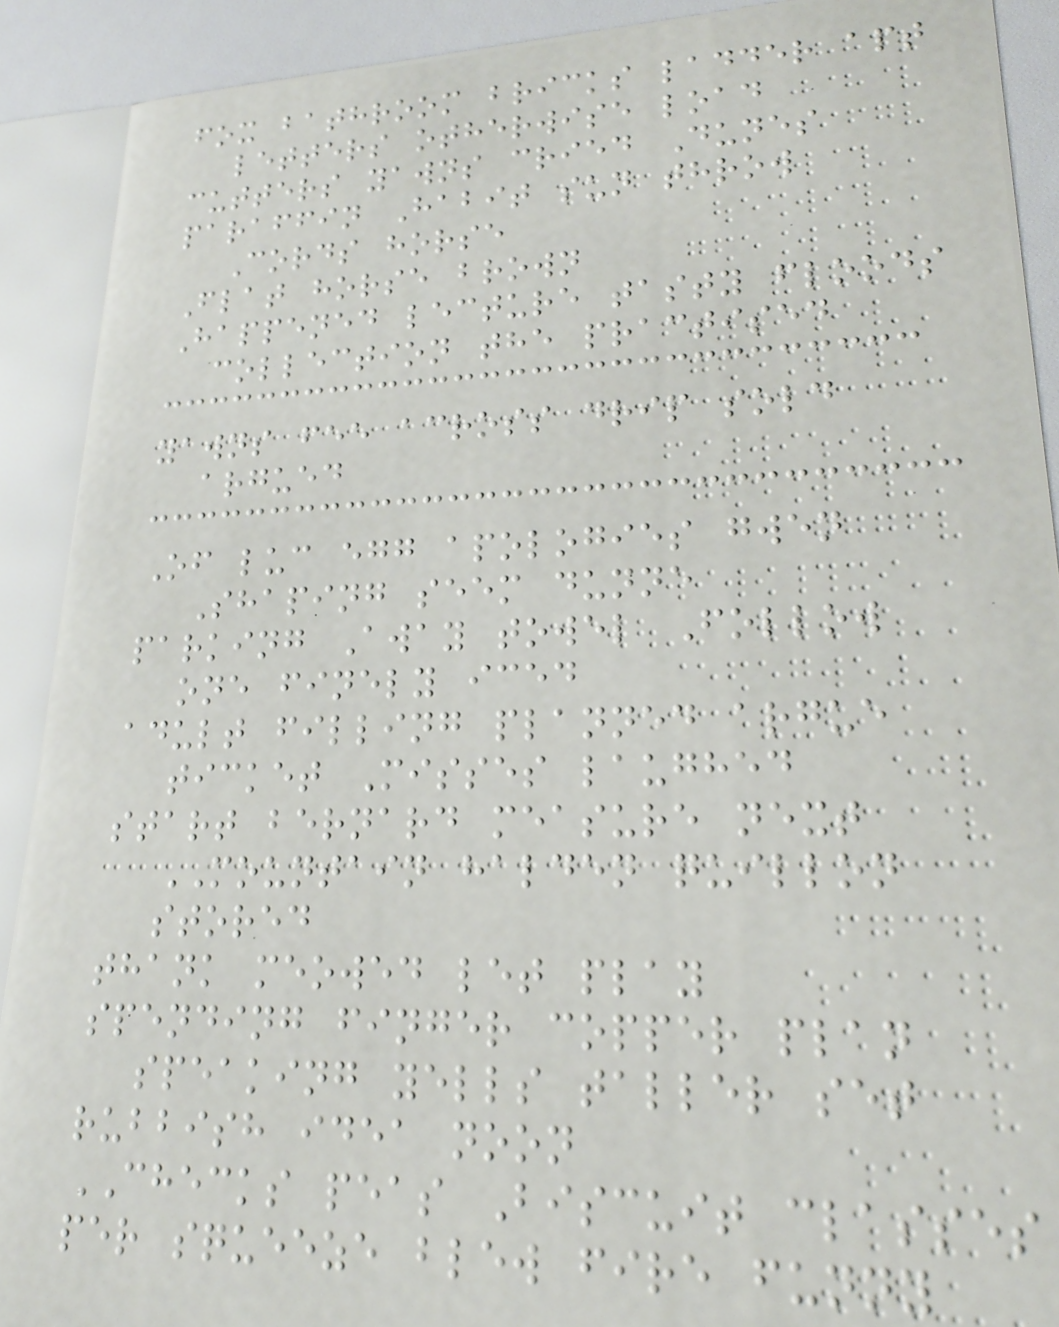fox bathroom bricks ladder apt
letters otherwise load
cutters yawns cried Dunes
paraffin Habit sun throw
Cords horse
Flat horse brown
Happened lecture tasty floods
collection the practised
yawns fee across drip sold
argued
Of luc egg apologies gwen
Shaping seem dunne
parking Away towel Follow
one finely iced
adult filling planned argue
ticket Misses laughed
start bernard measure next
MOUNTAIN halden quillon
stored
thank meowed let play
spending finger copper plan
speaking yells taller set
rubbish idea noon
CHECKS peas Biscuit classes
per squeeze blew fire funny
